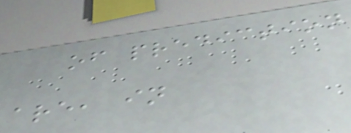of prediction
are, in
